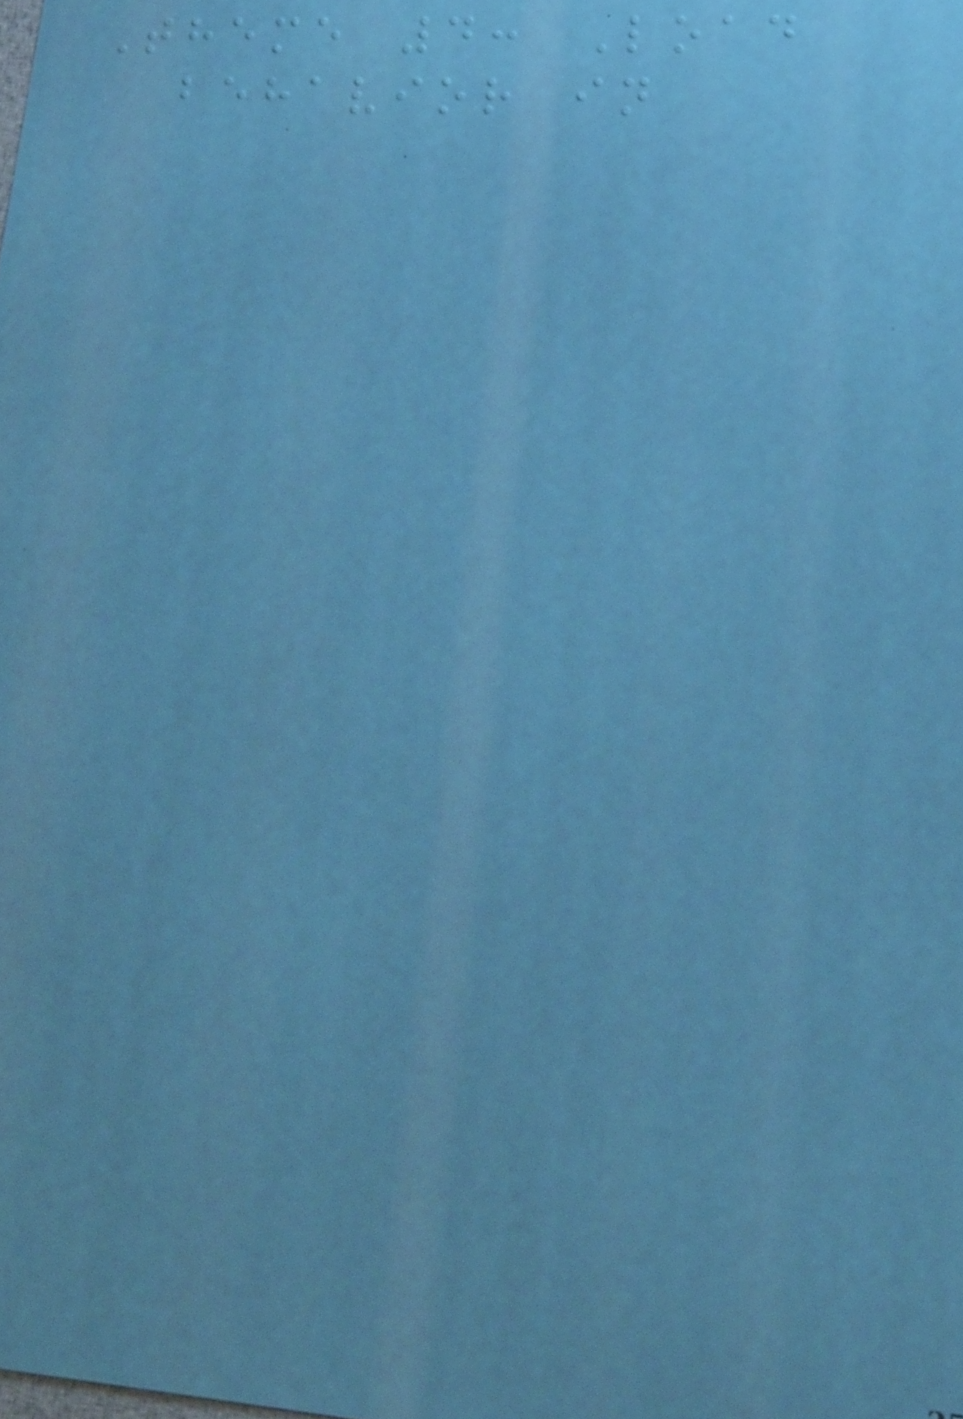Theme 4: Load
behavior in
